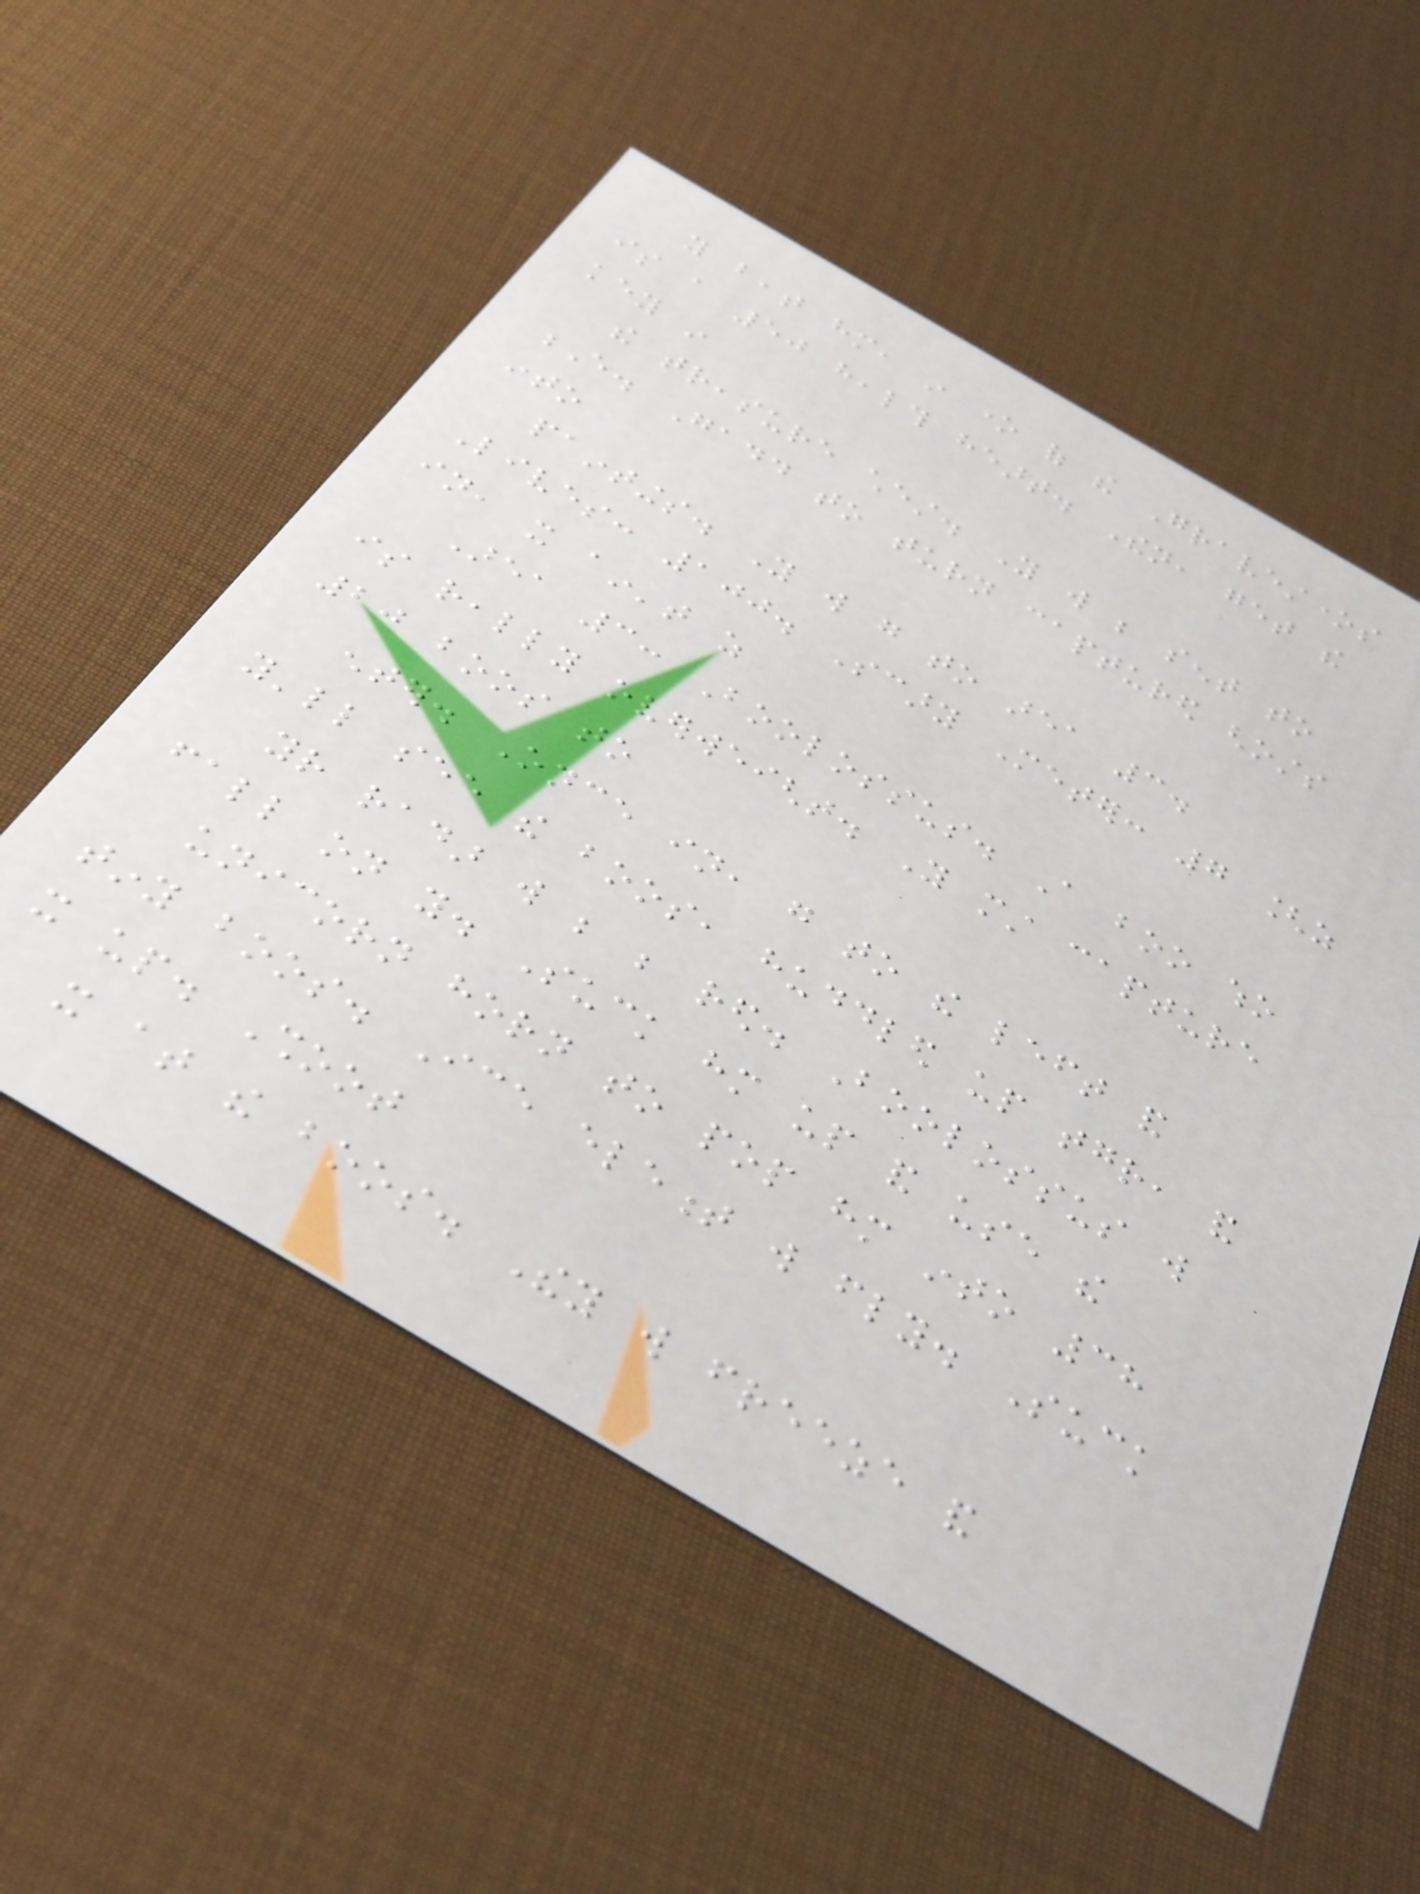you beat him, in one of the Gravestones
is a 50 health heart. Then, get the
key in
the treasure chest. You will be sent to
E. Gadd to turn captured ghosts
into
paintings. You will go to area 3.
Lives: 100. Scary Meter: 7 [as
in, it ain't as
Area 3: Boolossus. A boo who
is really overweight. You must capture
20 boos to
enter. Once in, go to the left and
you'll see the boos, huddled up together, and
your radar will be be red. Boolossus will
fall on you. Suck him up and use the
unicorn horn to pop him into 38
tiny boos. Ice element will fly. Suck
it up. Shoot
it at the boos. They will freeze and
